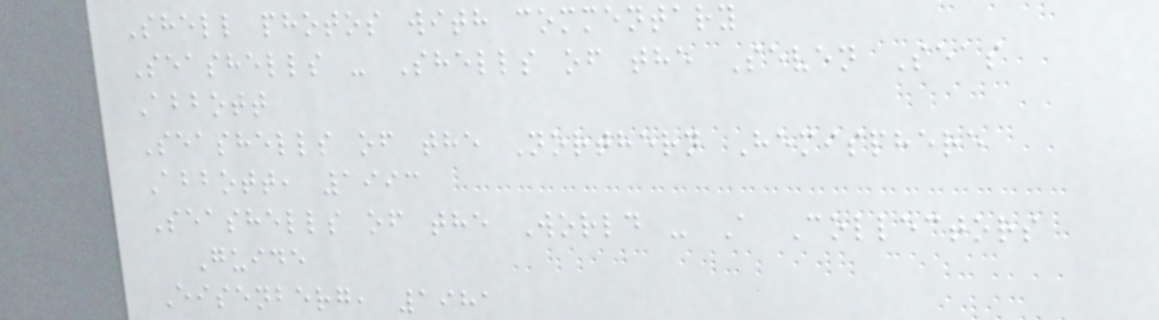Shell photos with commentary
Seashells - Shells of the Seven Seas
Abbott
Seashells of the Northern Hemisphere
Abbott, 1993
Seashells of the World - A Collectors
Guide
Eisenberg, 1981
